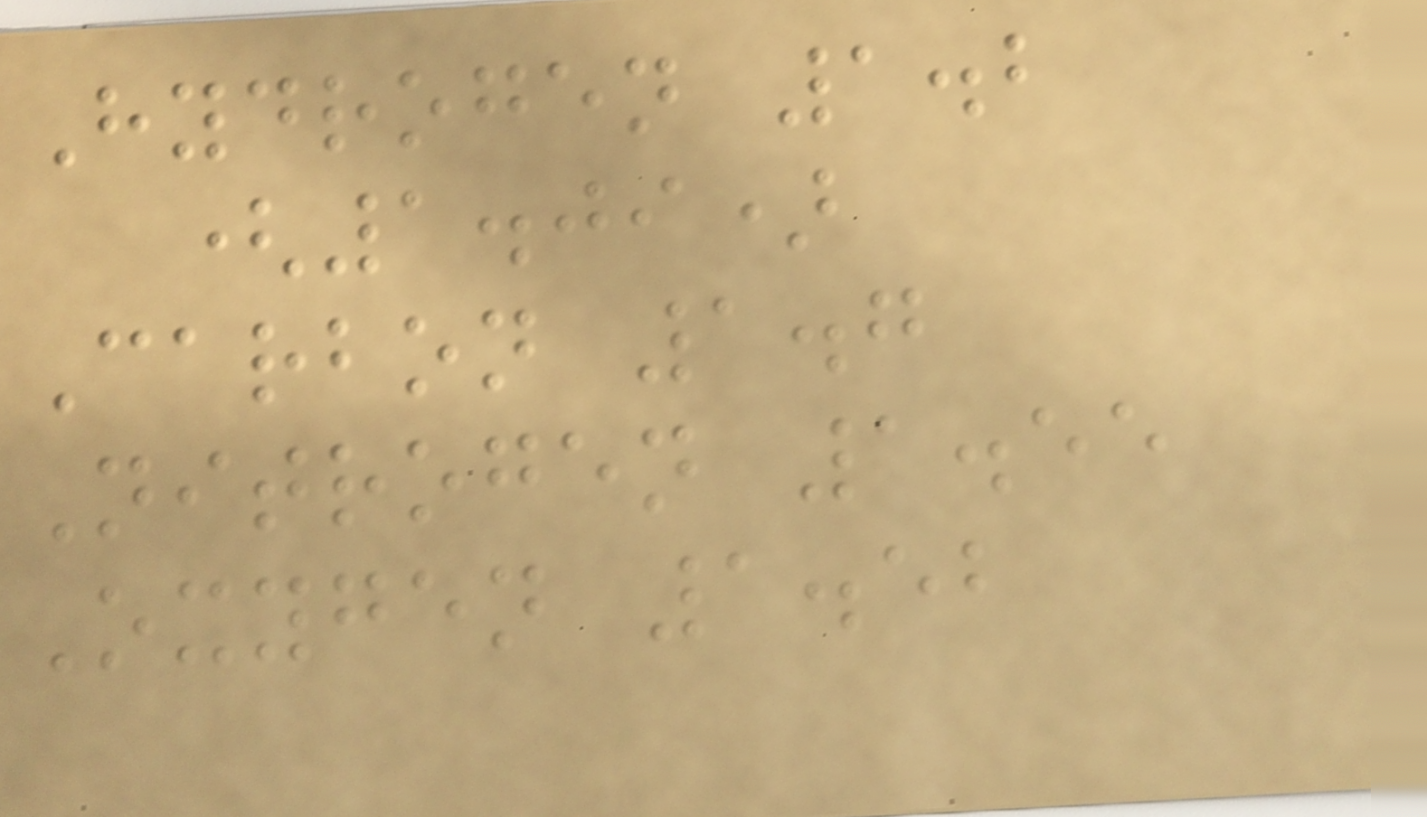Hydrogen 1.2
(1.09)
Carbon 1.7
Nitrogen 1.55
Oxygen 1.52
